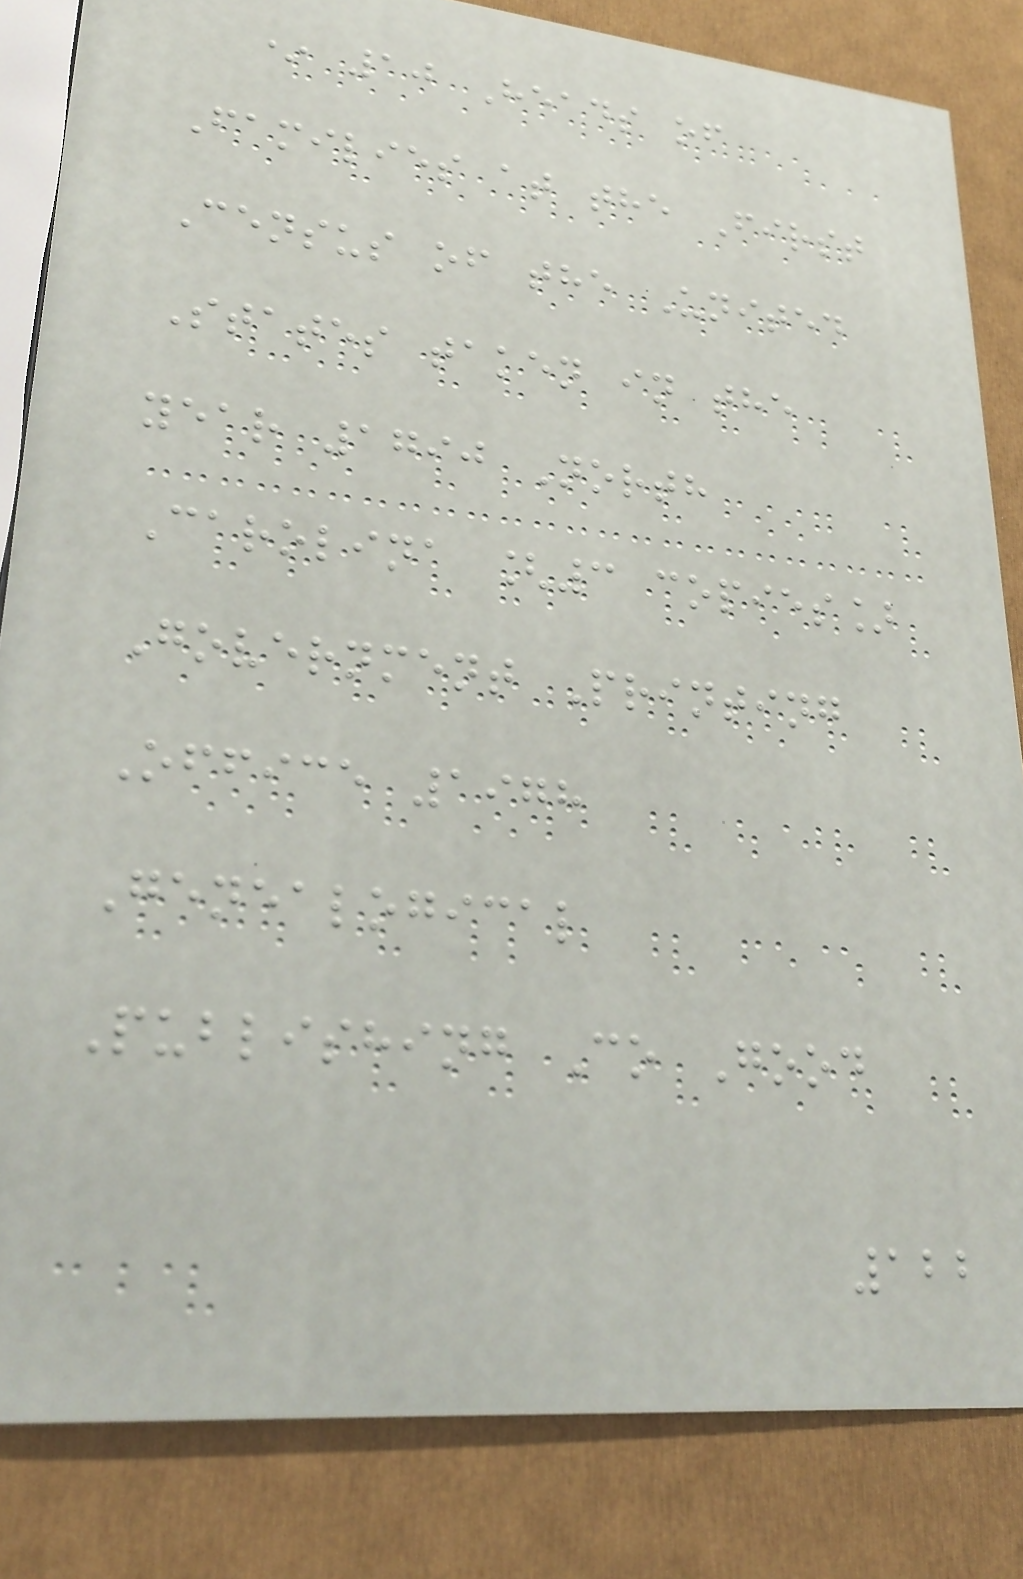* 10 Heads of
Families at the First
Census of the United
States taken in the
year 1790 North
Carolina [3 copies]
Government Printing
Office 1978
Genealogical
Publishing Co Good
122
